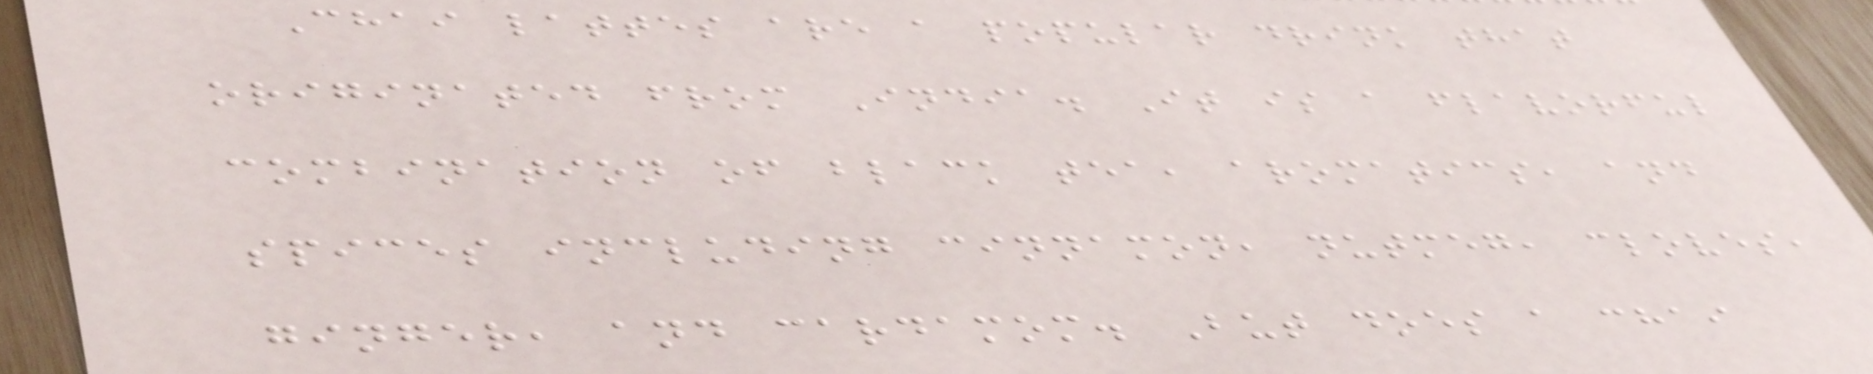Chai lattes are a popular drink that
originated from India. It is a flavorful
combination of black tea, aromatics, and
spices including cinnamon, nutmeg, cloves,
ginger, and cardamom. But does a chai
